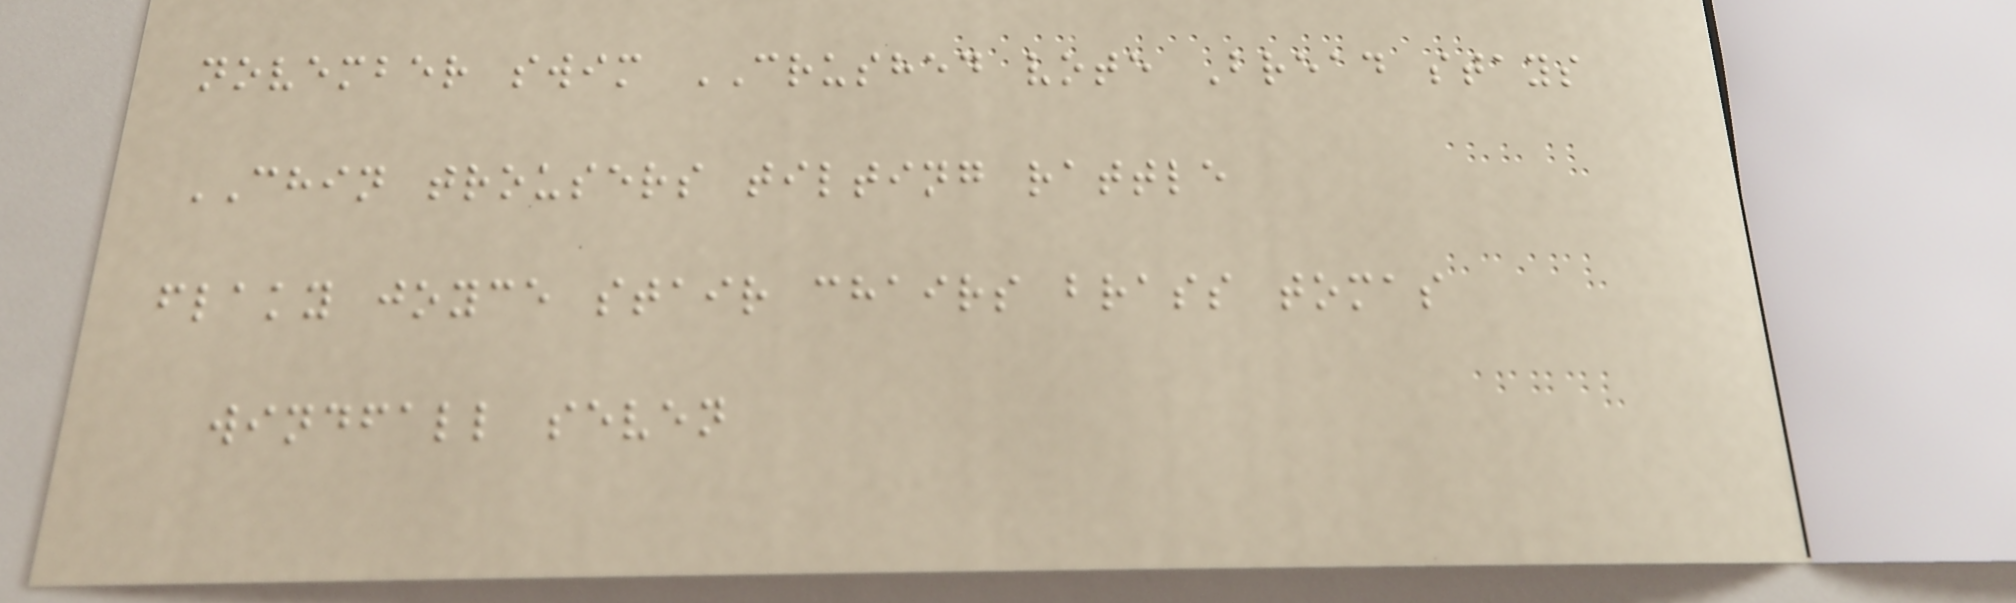november swim CRUSHED vote Bread stays
CHIN trousers tilting rattle
flaky joyce stair chairs brass tomas
windfall seven
